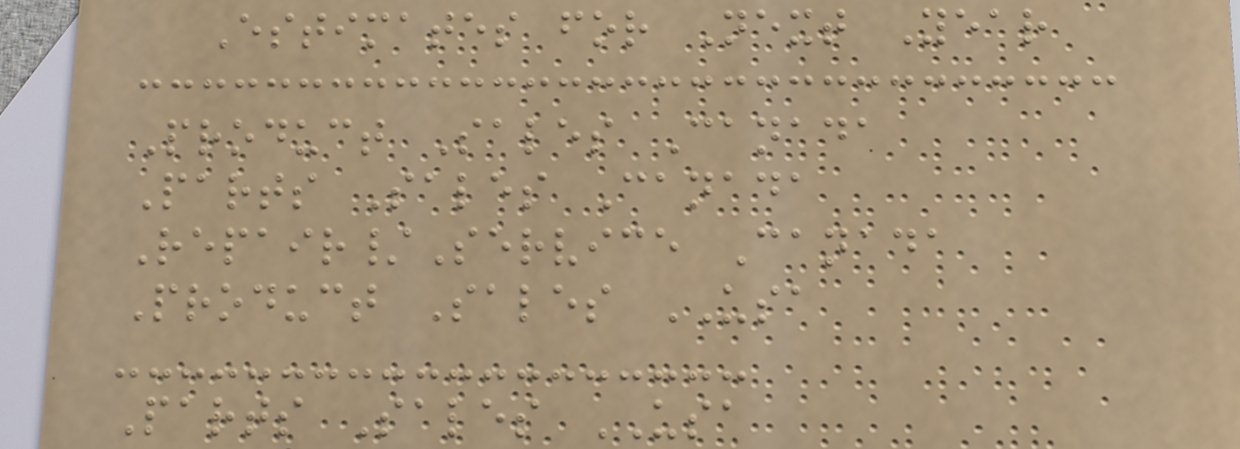Estimates for Next Year
Product Sales Canada
Parts Sales Canada
Repair/Service Canada
Product Sales USA
Parts Sales USA
